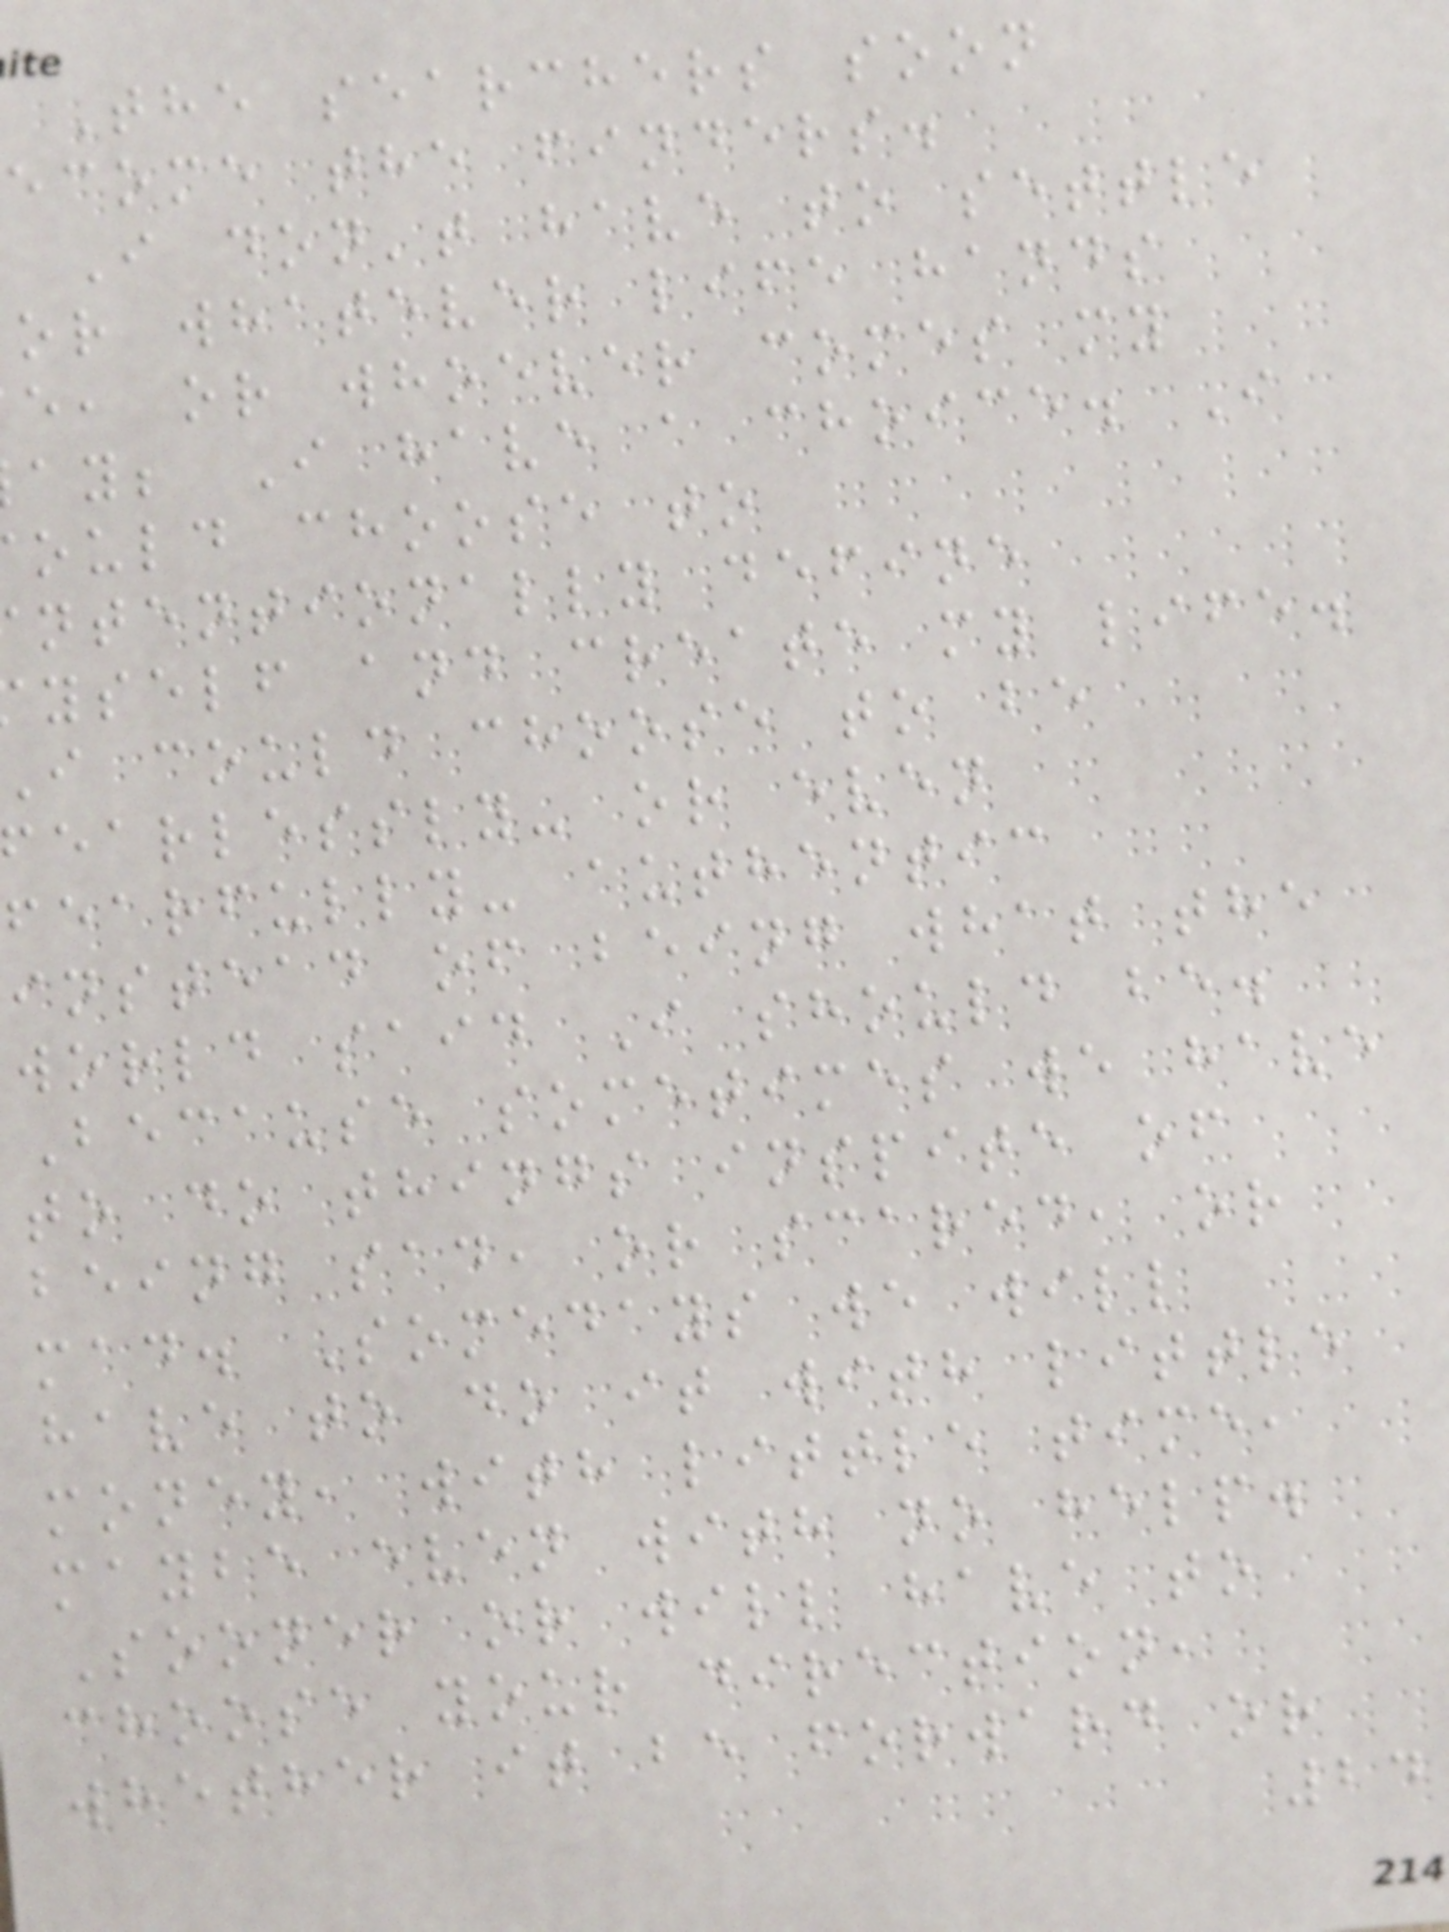The searchers soon
ecome the finders.
I don't have to settle
or whatever life hands
e, or whoever comes my
ay; I have a choice. I
ould choose to
ntentionally define
yself and create my life.
i could choose to be
fearlessly- or even
fearfully- authentic
instead of being what the
world said I should be.
Because sometimes we have
to do things inspite of
being sad, or scared, or
mad. Somedays we will
have to do it with little
money, with little time,
maybe even with no help.
Sooner or will have to
choose your direction,
whether it be forward or
24
